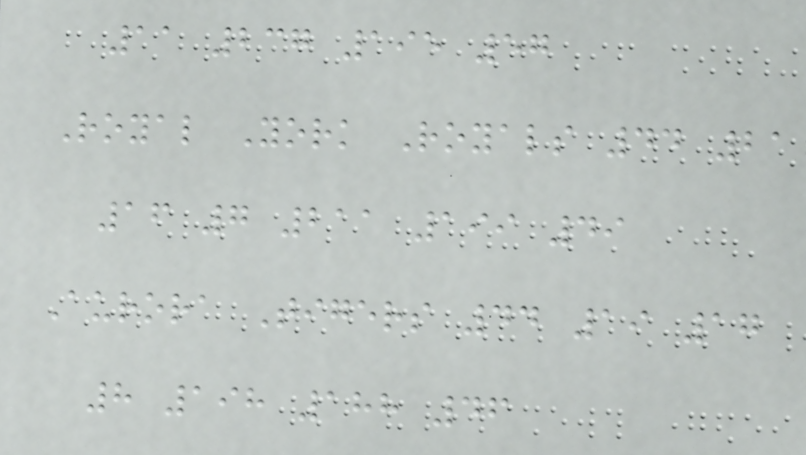11 237 195 57
Royal York Royals 44 21
16 7 211 199 49
Aurora Tigers 44 19 17
8 198 188 46
